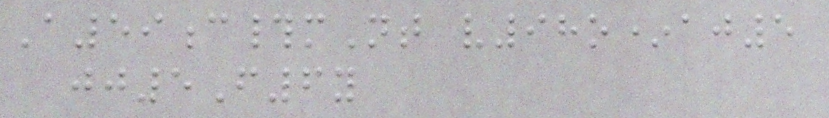A59c#mNt v98o*aj5
jj5F6y
